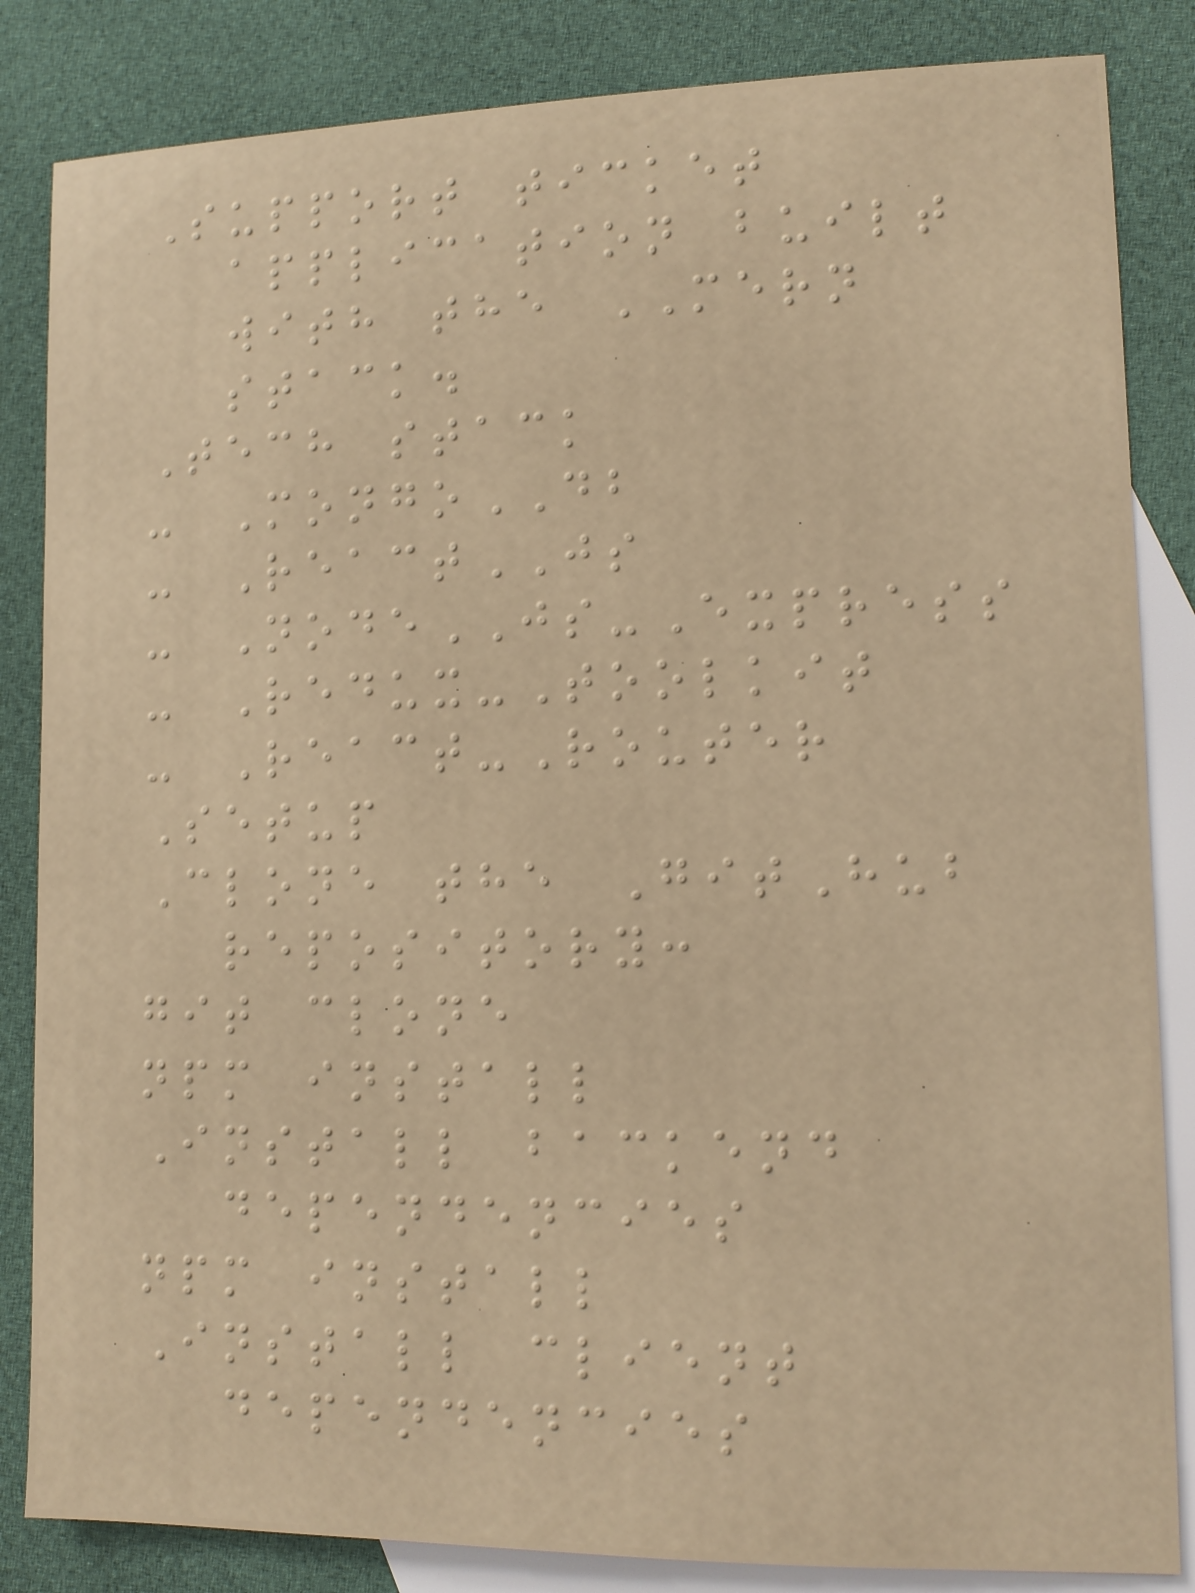Support ticket
application built
with the MERN
stack.
Tech stack
- MongoDB
- ReactJS
- NodeJS-Express
- Redux-Toolkit
- React-Router
Setup
Clone the GitHub
repository:
git clone
npm install
Install backend
dependencies
npm install
Install client
dependencies
